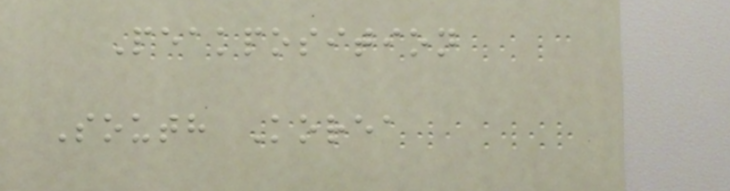Peakposition
South Korea
